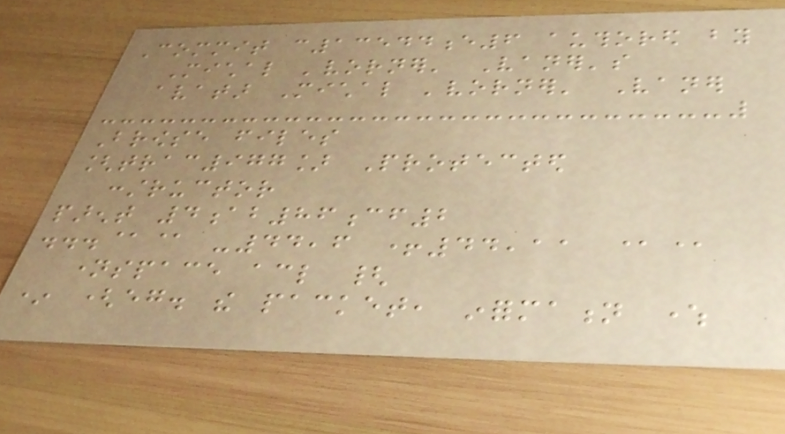Commit c13544e6 authored by
Michal 'vorner' Vaner's
avatar Michal 'vorner' Vaner
Browse files
[trac977] Protected
constructor
parent 4ab86cf2
...@@ -44,6 +44,11 @@
namespace acl {
* (eg. the packet, information where
